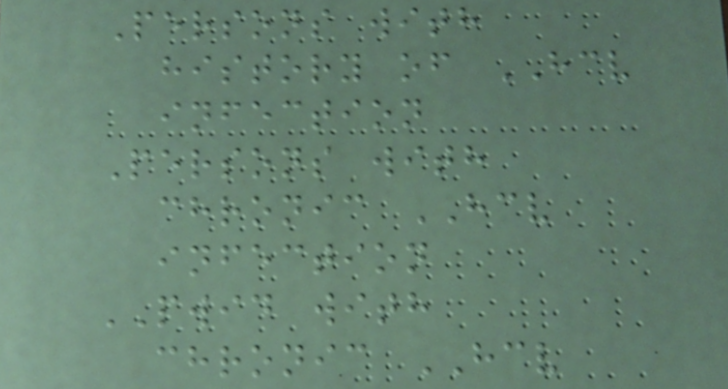Persons with
history of HCV
infection
Persons with
chronic HCV
infection
PWID with
chronic HCV
